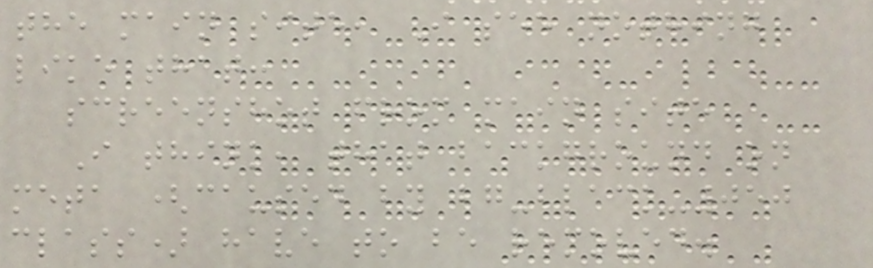the main site, I see nothing
like that:
screenshot from main site
I think, that background on
meta (caused by bg-black-050
class) have to be removed.
